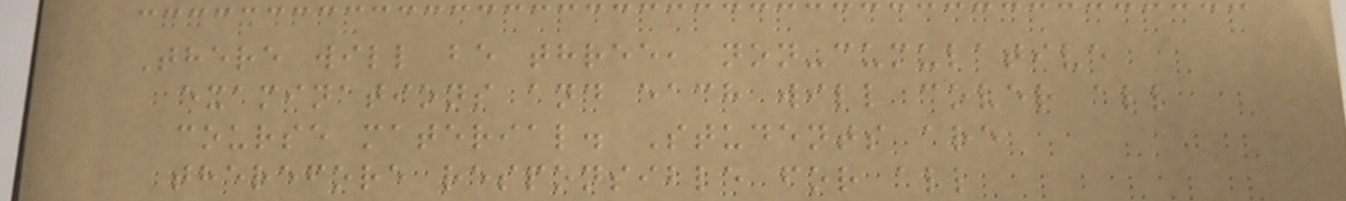There will be three, non-cumulative
examinations and each will cover all
course material. Students are
therefore responsible for all
